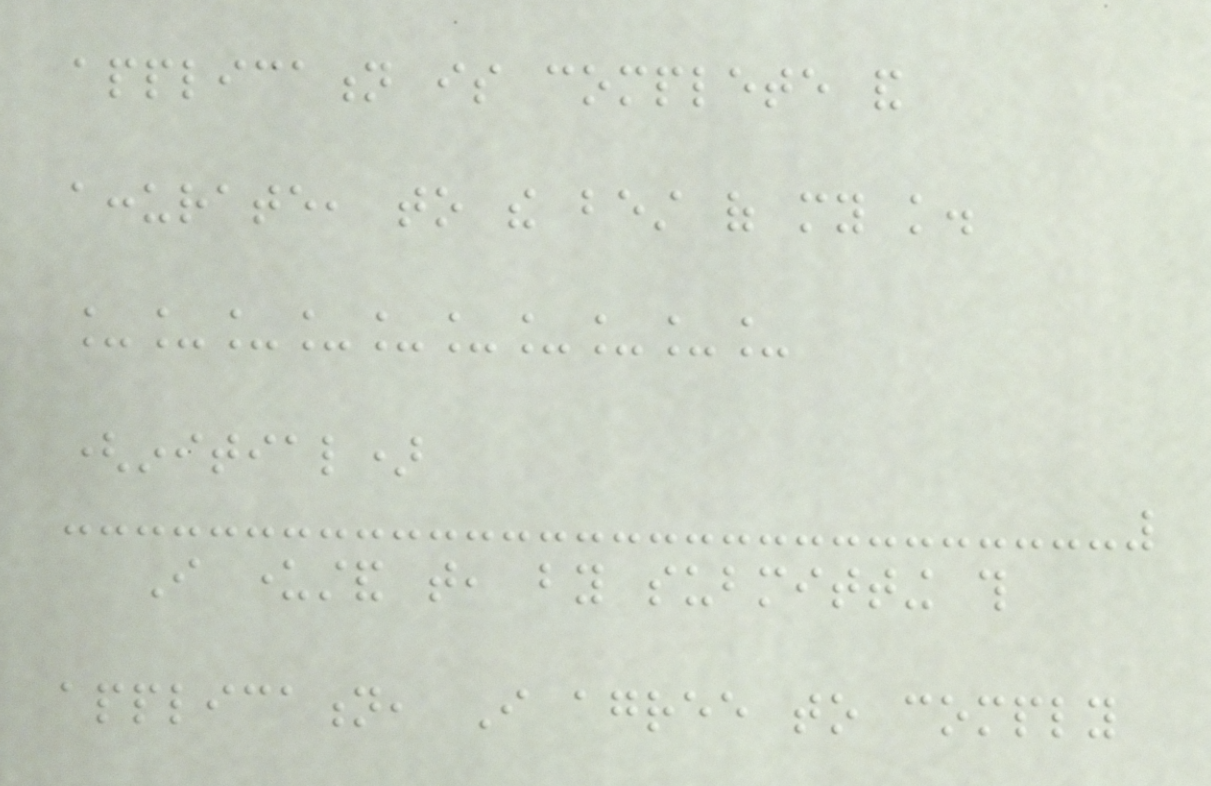application is complete and
accurate, to the best of my knowledge.
__________
(initial)
I understand that, by submitting this
application, I agree to comply
